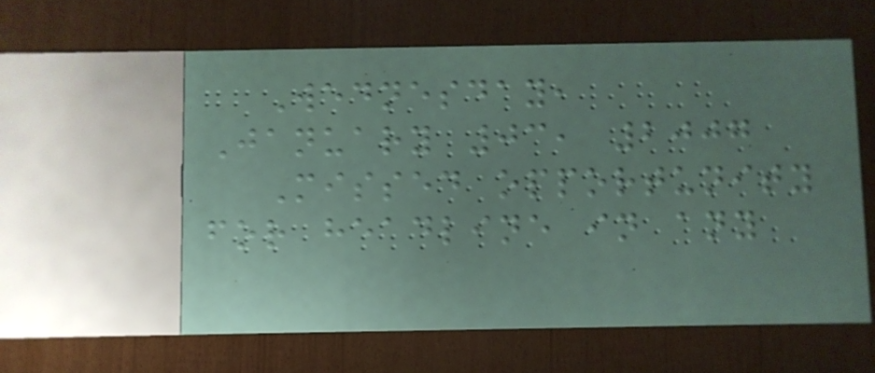Wednesday,
January 03, 2007
Missed opportunity
for headline in any
